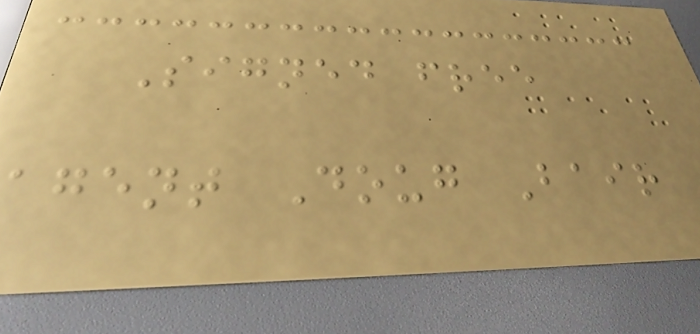Signed free
agent Doug Bair
